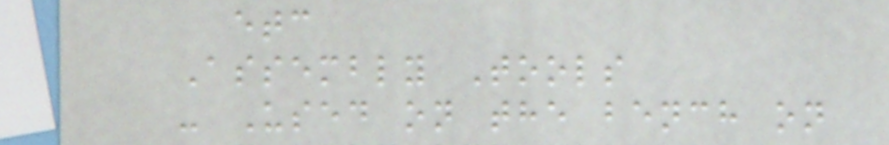etc
Assembly Tools
- Used on the bench on
